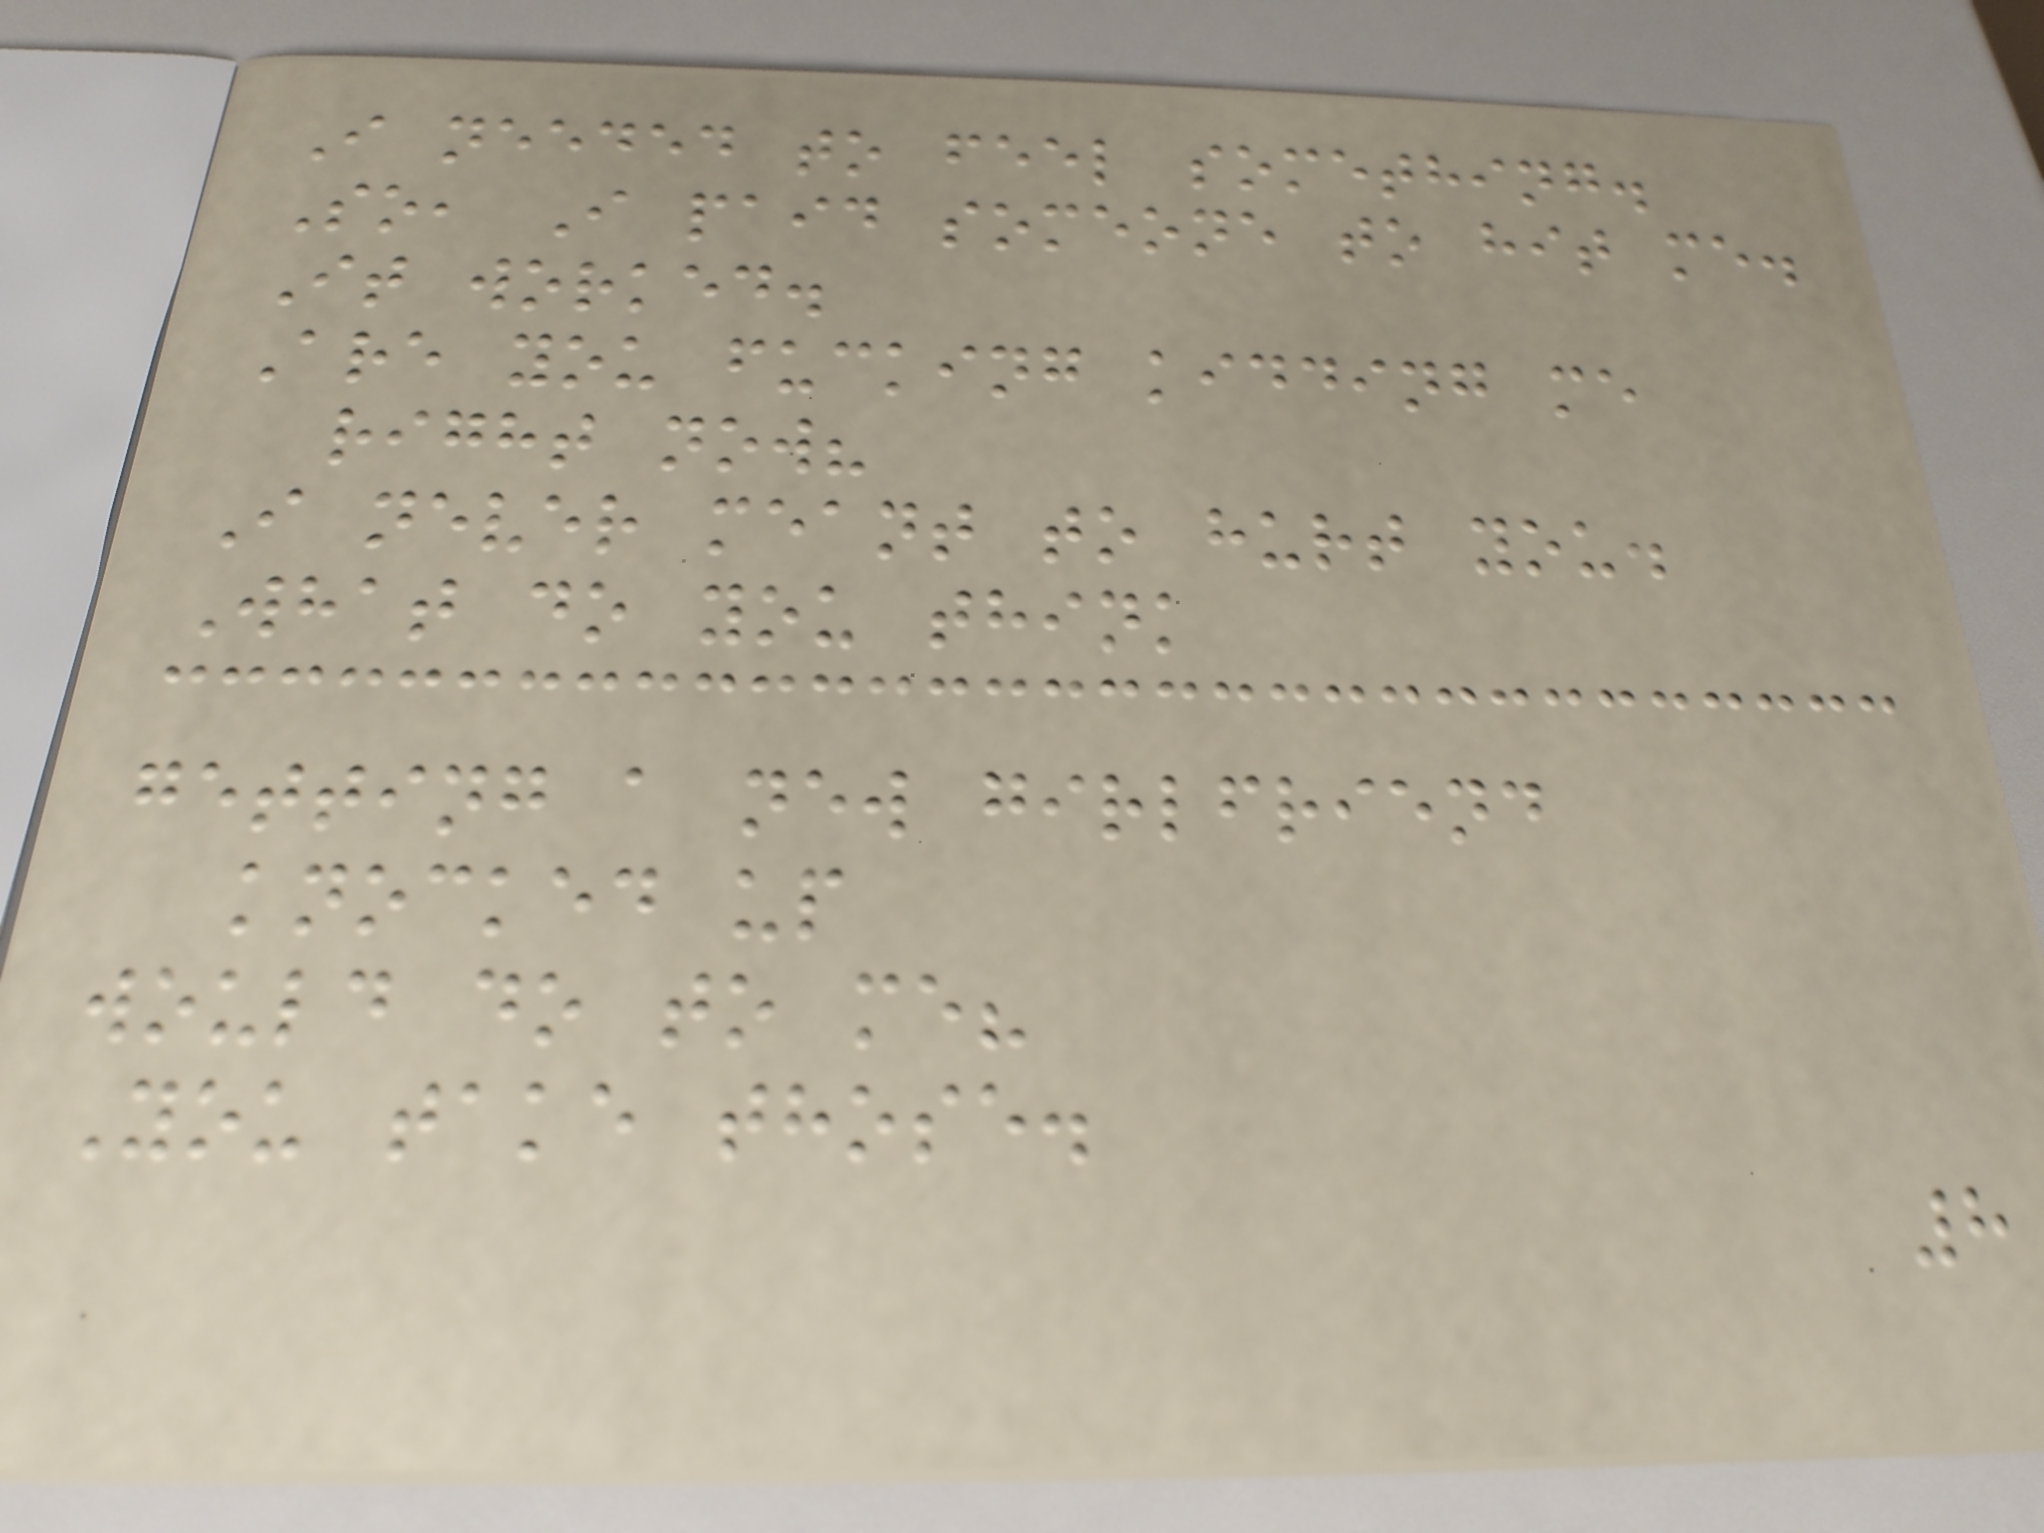I needed to feel something.
So, I paid someone to hit me.
It worked.
Are you fucking kidding me
right now?
I never meant to hurt you.
What do you think
getting a new girlfriend
knocked up
would do to me?
You take those.
8
